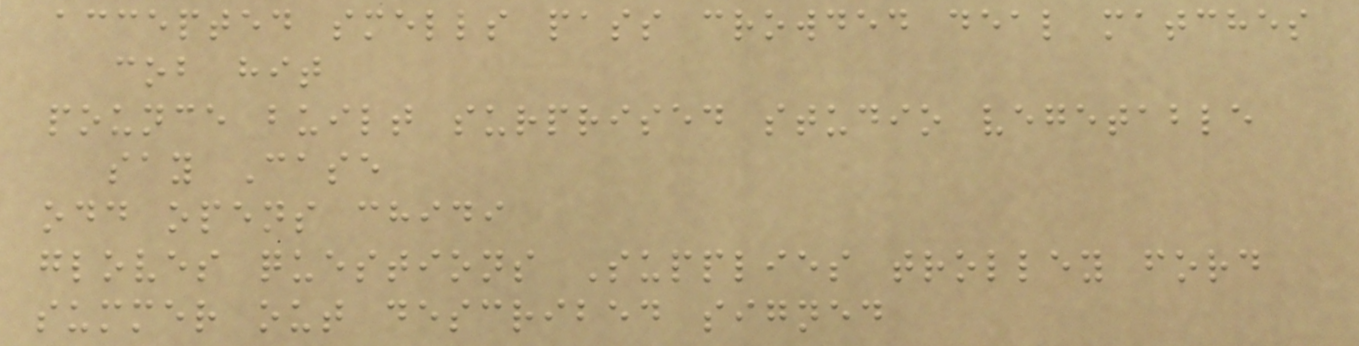accepted smells pass crowded deal matches
cob hit
pounce built surprised studio vegetable
say Case
odd opens chidi
gloves questions Supplies trolley ford
summer out described signed
